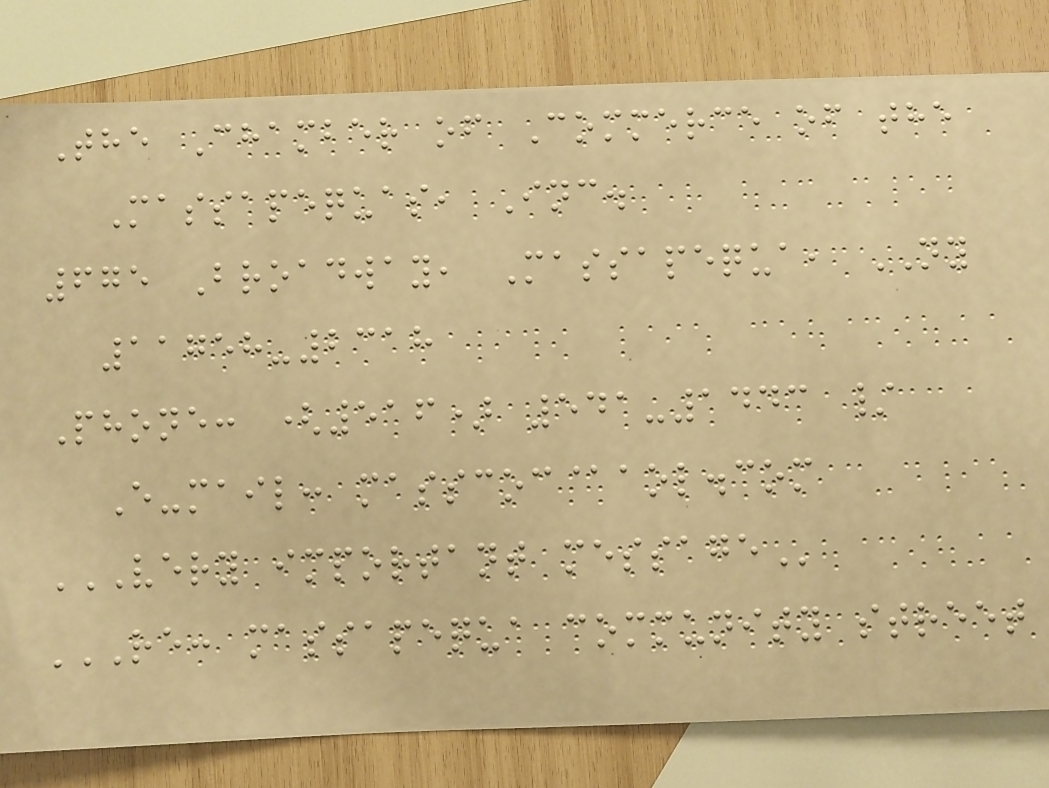The Chamber of Commerce of the
Massapequas, Inc.
675 Broadway, Massapequa, NY
11758-2318
Phone: (516) 541-1443 /
E-mail: masscoc@aol.com
VERY IMPORTANT MESSAGE
RE: MASSAPEQUA COMMUNITY STREET
